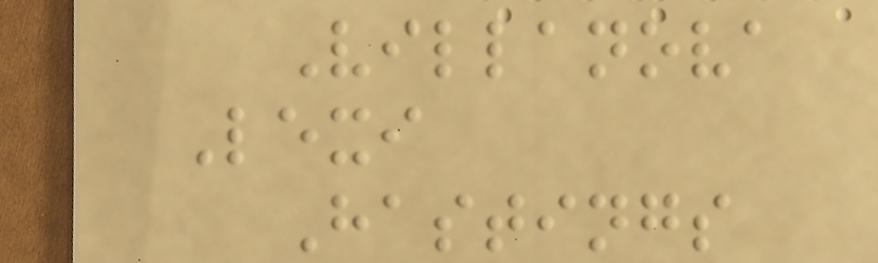Villanova
Lexi
Hastings
